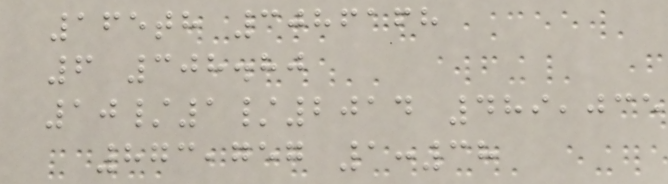165th 3086168
6 308.80
10/1/2014 489,035
873,757 1:38
